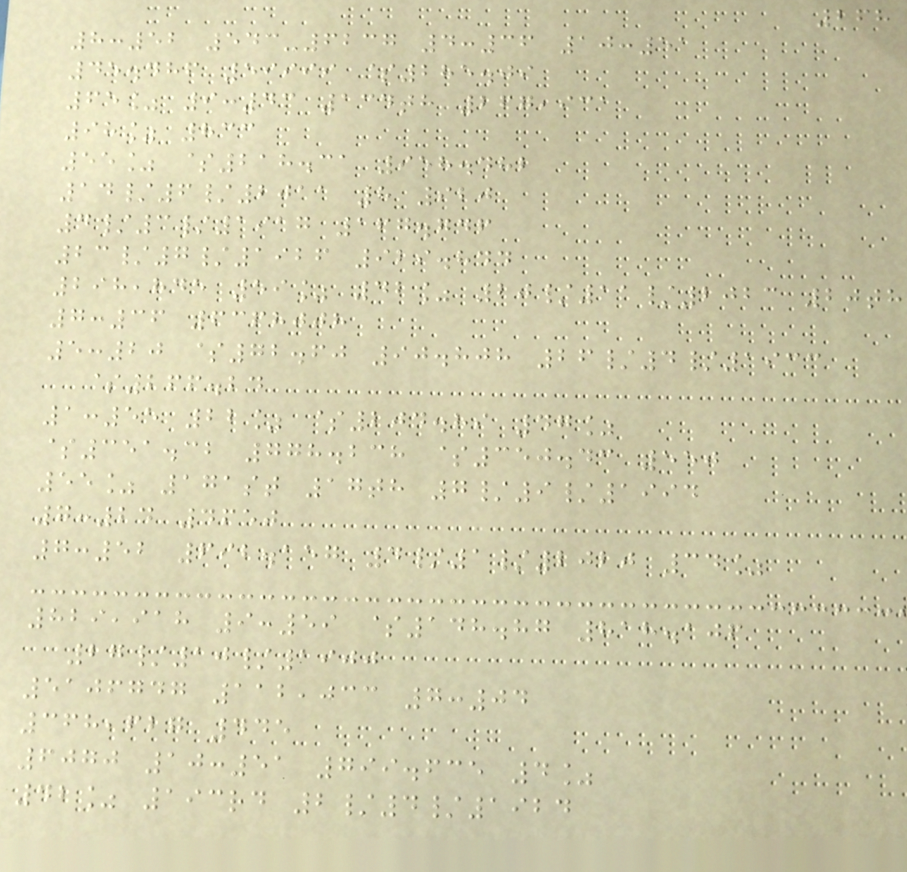268
8:52 543-6237 4:36 10:51
45.486 59999 $285.09
65% 9:43 134th 267,931
98% 833
55% $218.31 958.482
14/6/2011 8 920
4/3/1917 167.746
23/7/1926 929.844
298,845 59% 42% 20/11/2023 20th
7:36 6368008
5:20 $72.60 90.808 26/4/1933
$266.24
1:55 22% $204.89 47%
$351.32 778.238 $350.43 550
55% 171st 17th 7/9/1994
7:24 4650
7:52 692.157 4/1/2020 34%
829,918 9:59 $148.87 818.106
27/10/1900
5106747 112,033 7:04
368,627 445
6070 10:51 799.635 4%
42% 193rd 2/4/1924
